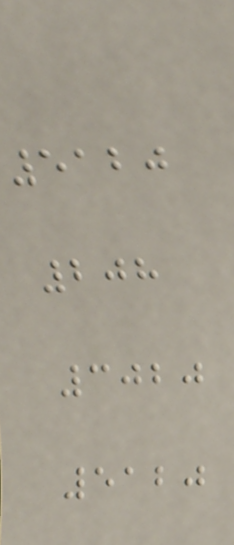5120
208
3020
5120
